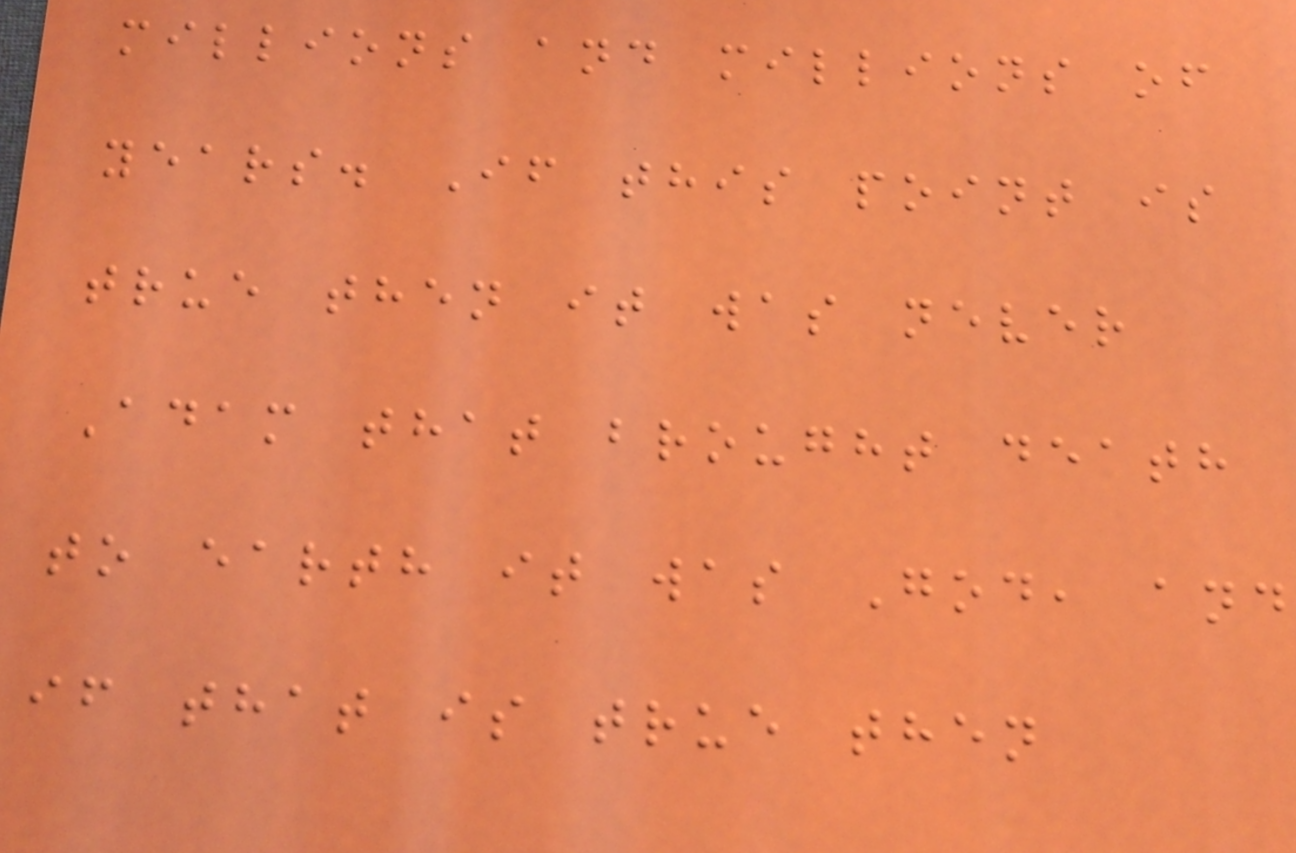millions and millions of
years. If this point is
true then it was never
Adam that brought death
to earth it was God, and
if that is true then
